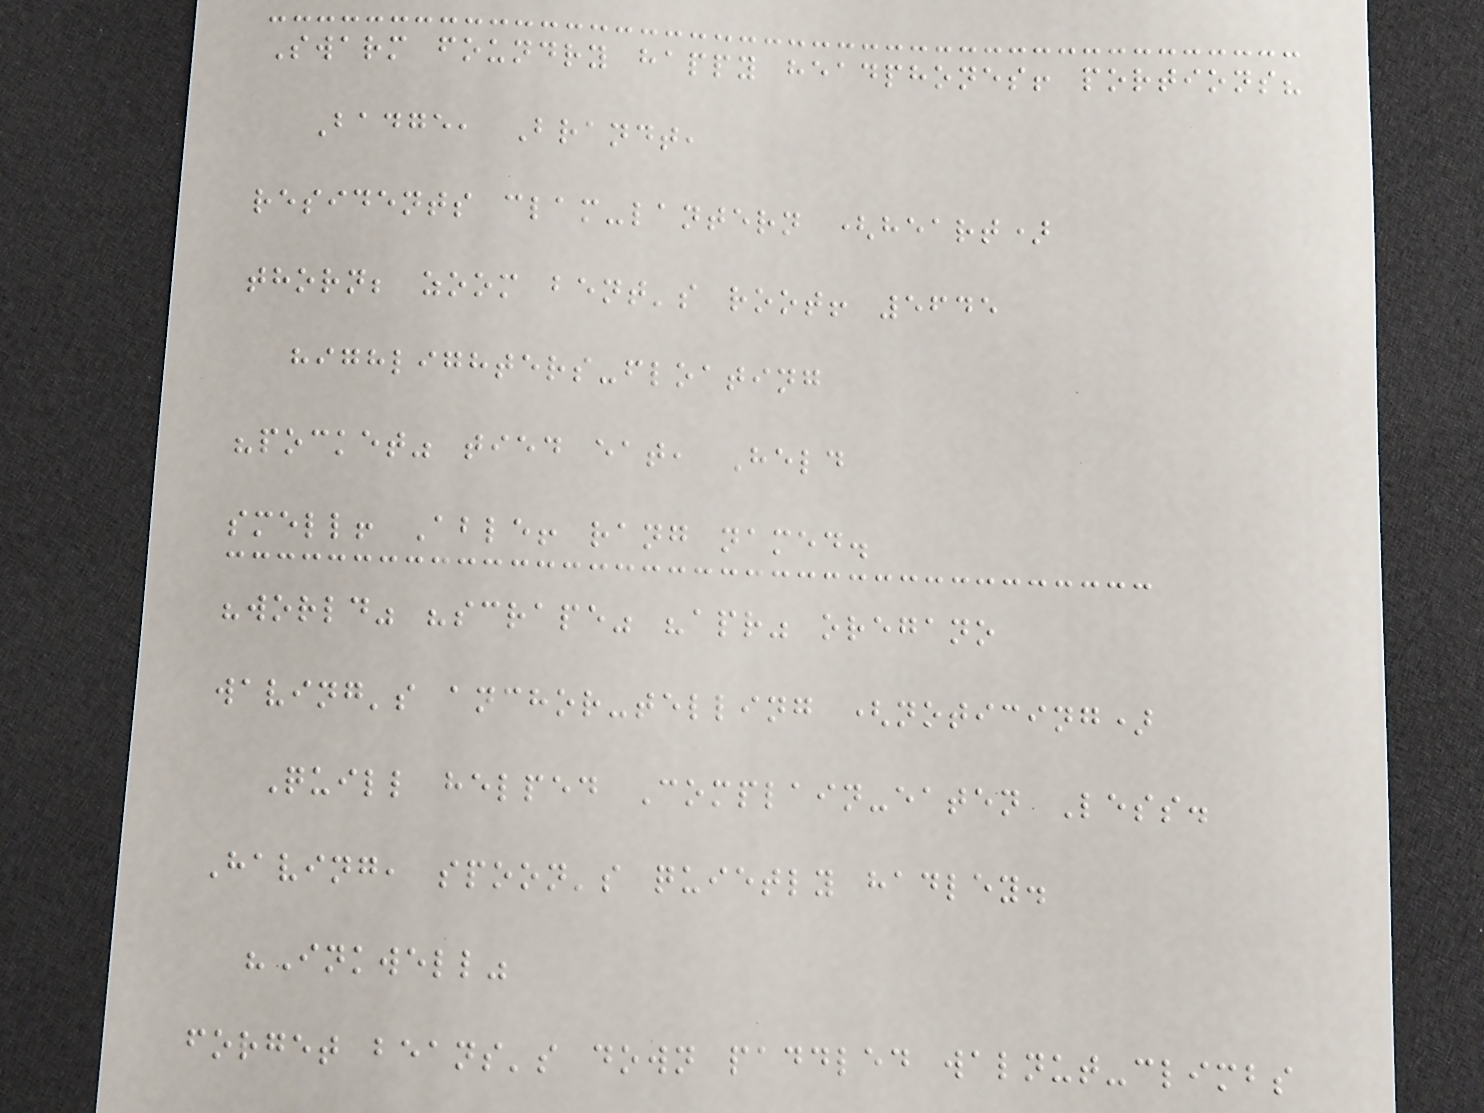Swarm foundry happy headphones! portions?
Badge, Brandt,
residents clam-lantern (heart)
thorn; zoom bent's root! 5645
highlighters-floating
"pocket" tied eat, Held
smell! Able! rang named.
"world" "scrape" "apr" oregano
waving's anchor-telling (noticing)
Quill helped Complain-eaten Less.
Having, spoon's quietly hadley.
"Inkwell"
forget beans's down paddled walnut-climbs
